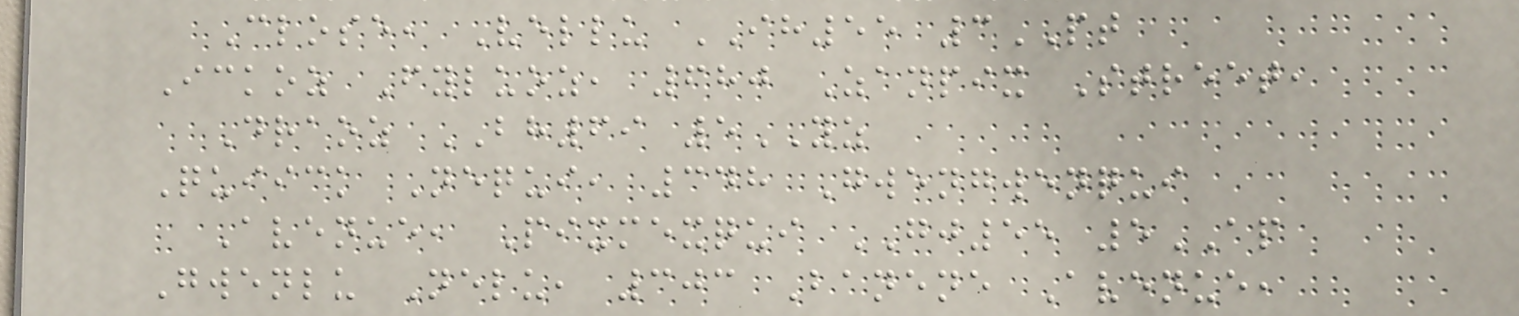Close, Vellu IH55 3PT
Ickoz Fyluoz, 680 Zanpix Street,
Draoz BH69 5YZ
Quiick Nequi, 348 Gwengwenqui
Avenue, Pixmexqui GJ55 5AP
Gwenlu Nelu, 303 Banene Avenue,
